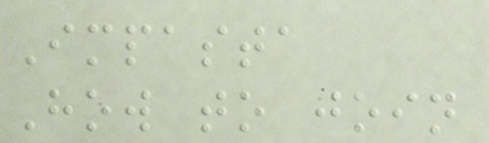Impasta
How to join
